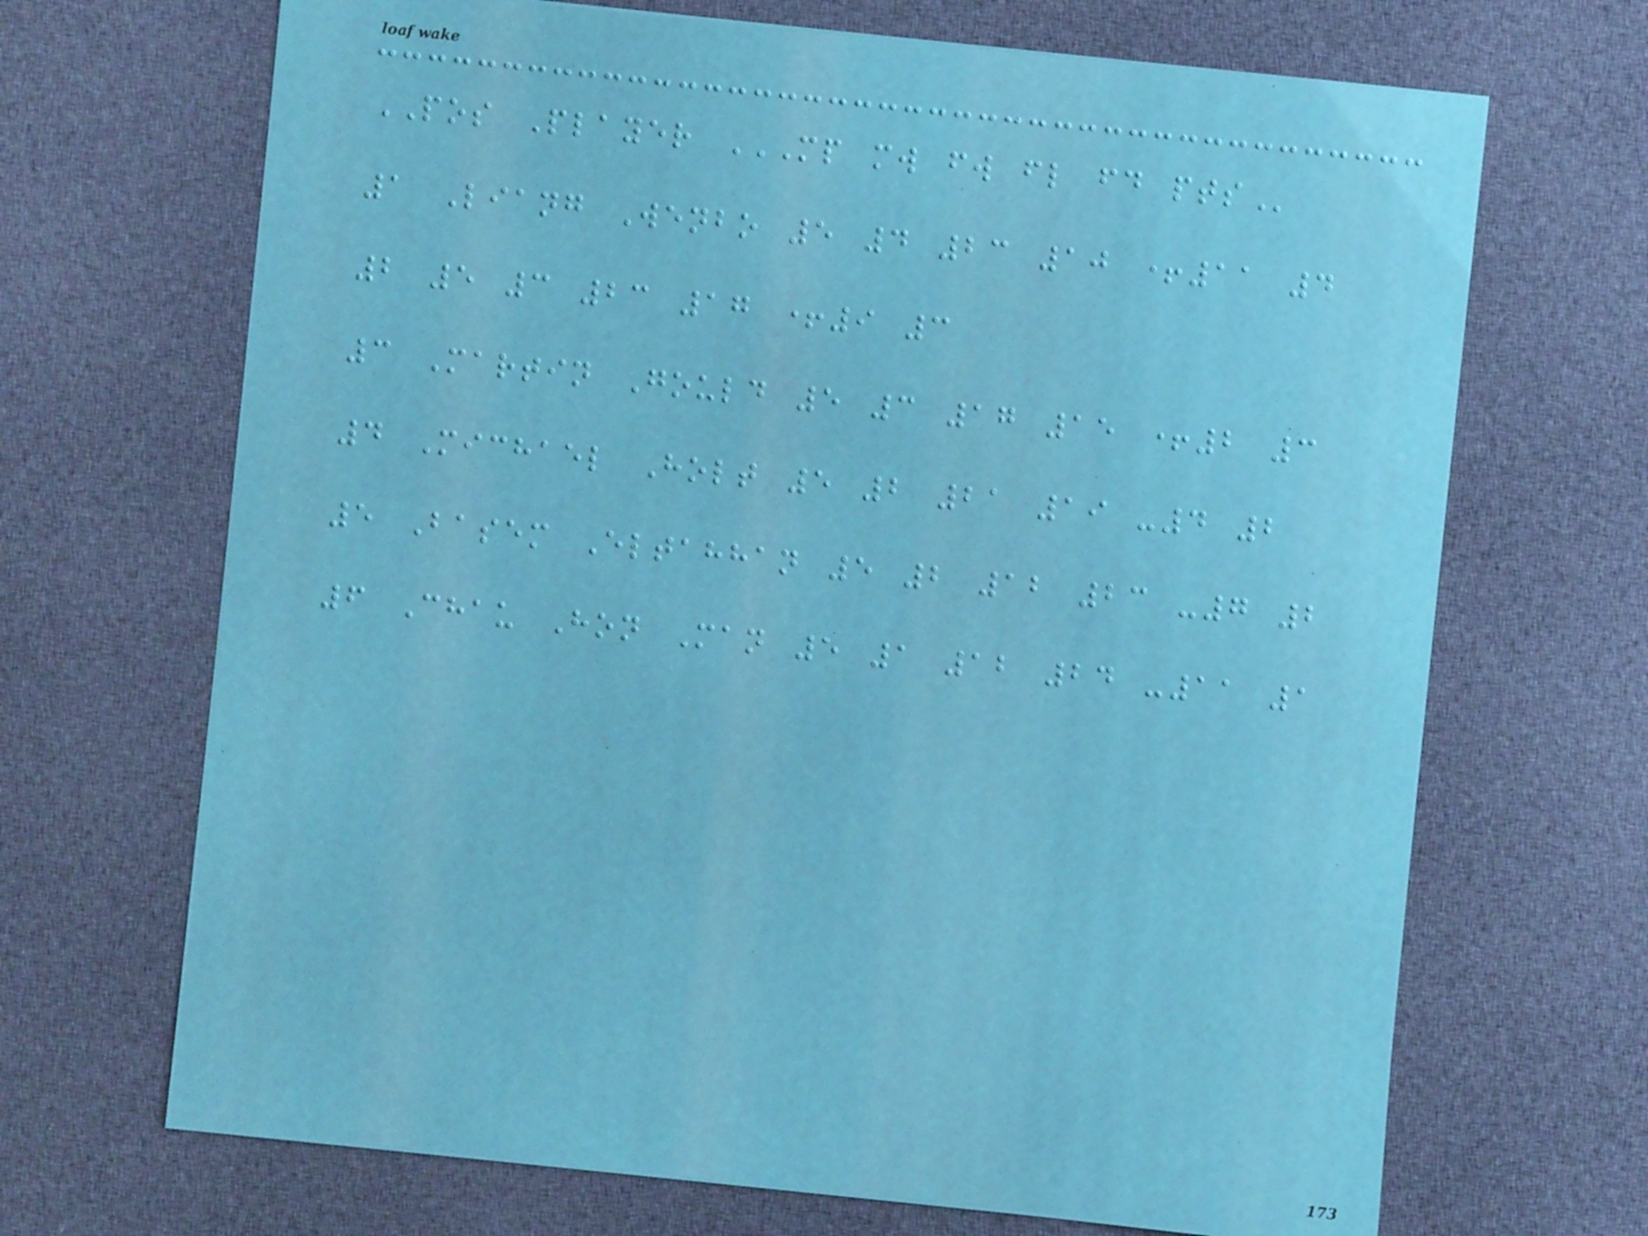POS Player MP MW FW FL FD PTS
1 Liang Wenbo 5 4 23 10 +11 4
2 5 3 23 17 +9 3
3 Martin Gould 5 3 17 15 +2 3
4 Michael Holt 5 2 21 19 -4 2
5 Basem Eltahhan 5 2 12 23 -7 2
6 Chau Hon Man 5 1 12 24 -11 1
